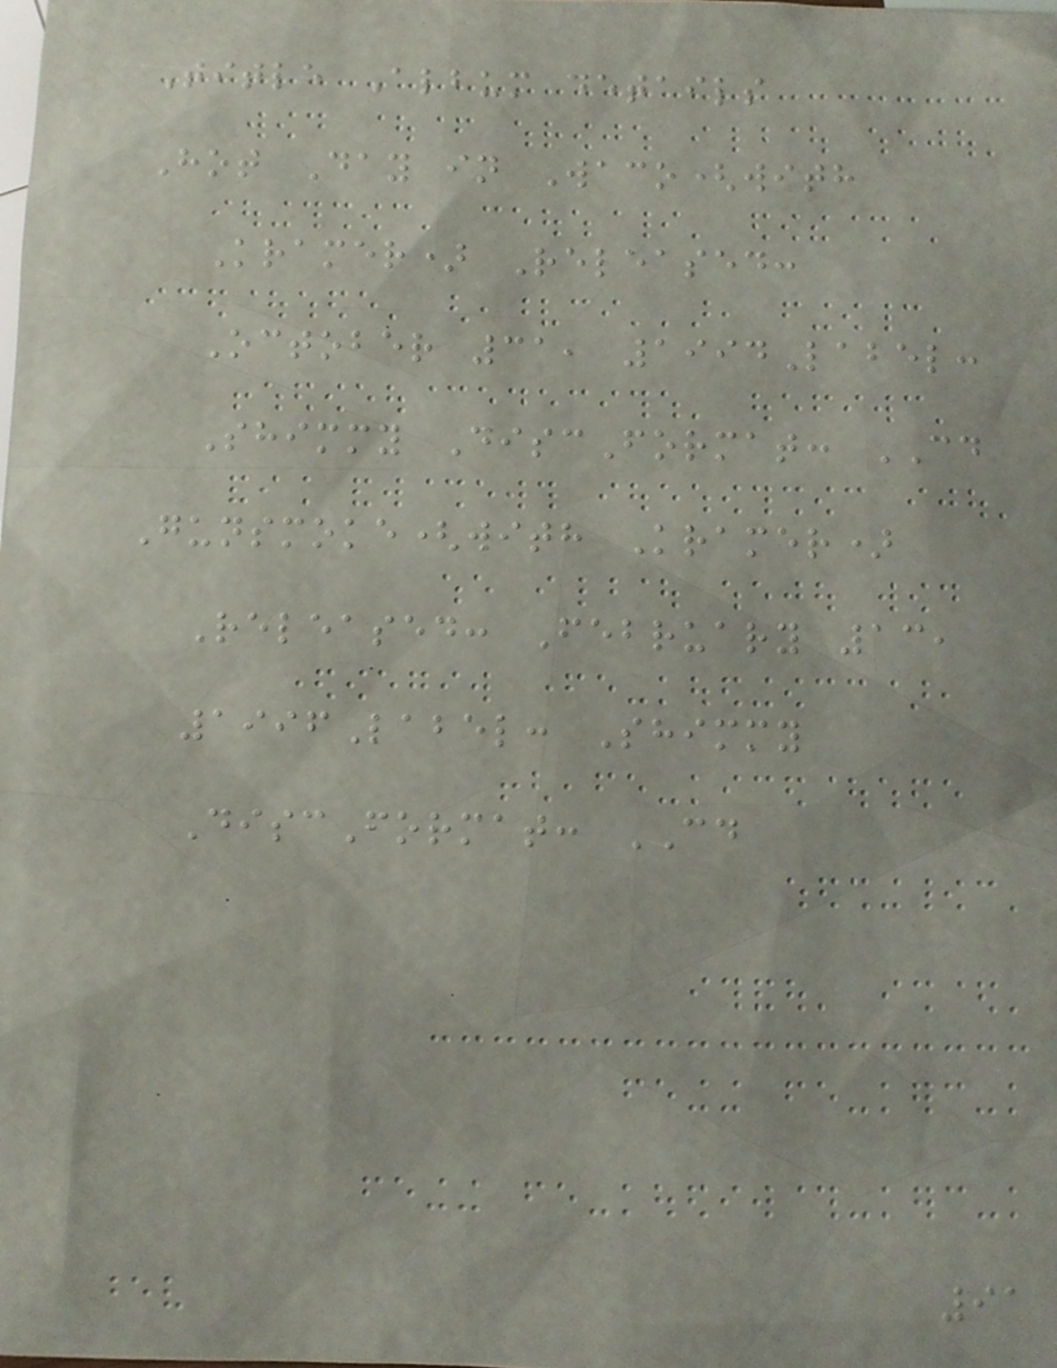Title Album details
Hot Day in Waco(with
Kramer) Released:
October 31, 1994Label:
Shimmy DiscFormat: CD
Gunsmoke(with Kramer)
Released: February 13,
1996Label: Shimmy
DiscFormat: CD
91
